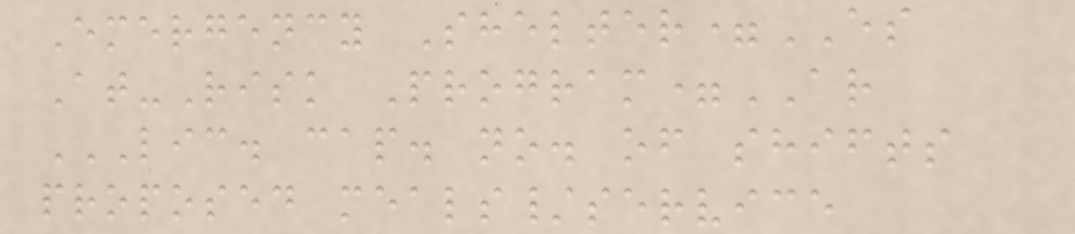Emergency Shelter=ES
At-Risk Program=AR
LIC. CAP. NO. OF SHIFTS
PROPOSED MEALS/SERVICE
